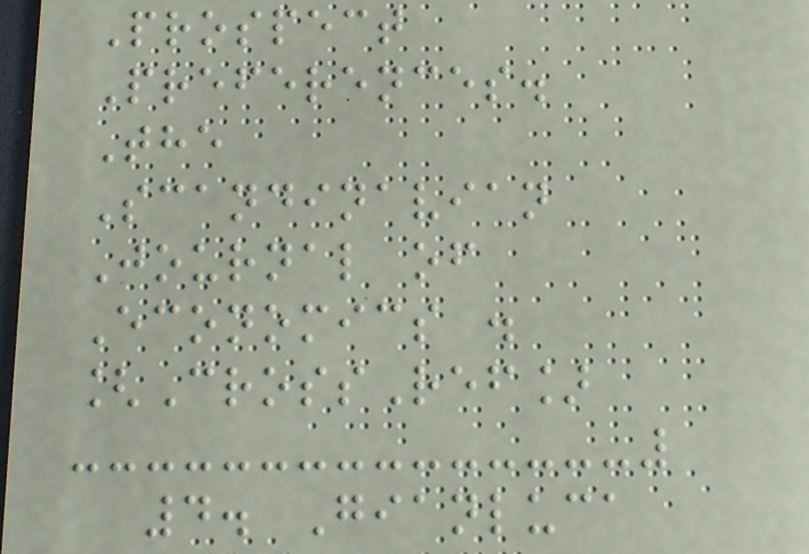Prospect
Preferences.
The
Scandinavian
Journal of
Economics .
[CrossRef]
4. Gianluca
